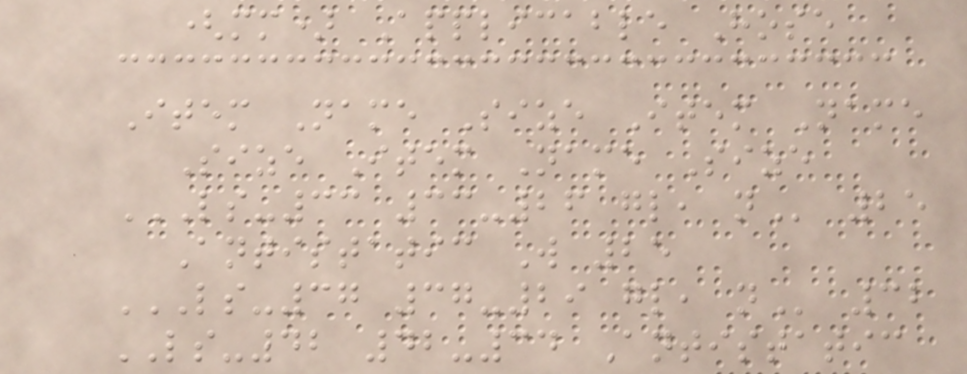(mm) Applicable Hose
Item Name Size Item Name
Size Item Name Size
LS-33 33-26 GL, N 25
Antistatic W 25
LS-37 37-29 GL, N 32
LS-42 42-34 Antistatic
